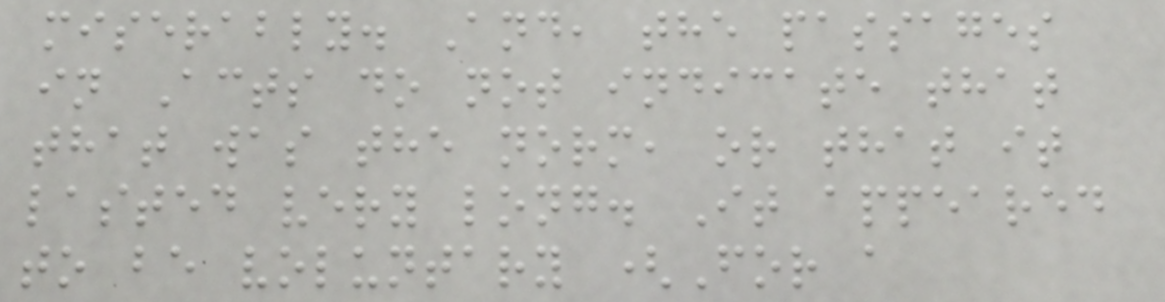miserably. And, the passages
in Acts do not indicate that
that was the norm, or that it
lasted very long. It appeared
to be voluntary (For a
